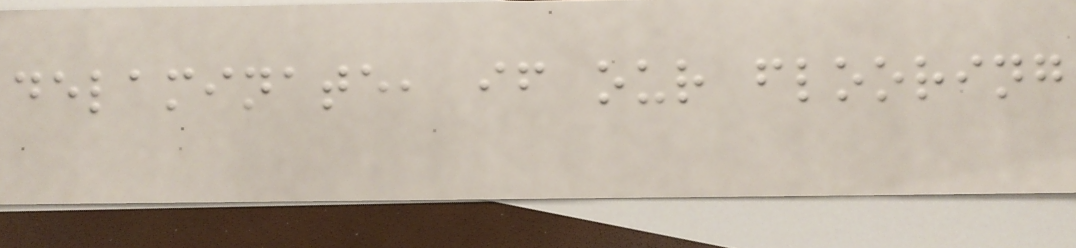delaminate, if our flooring
